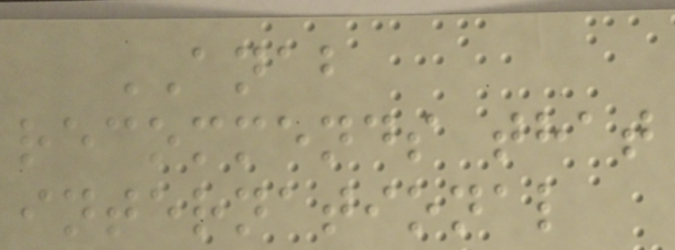ANAB
recommends that
international
